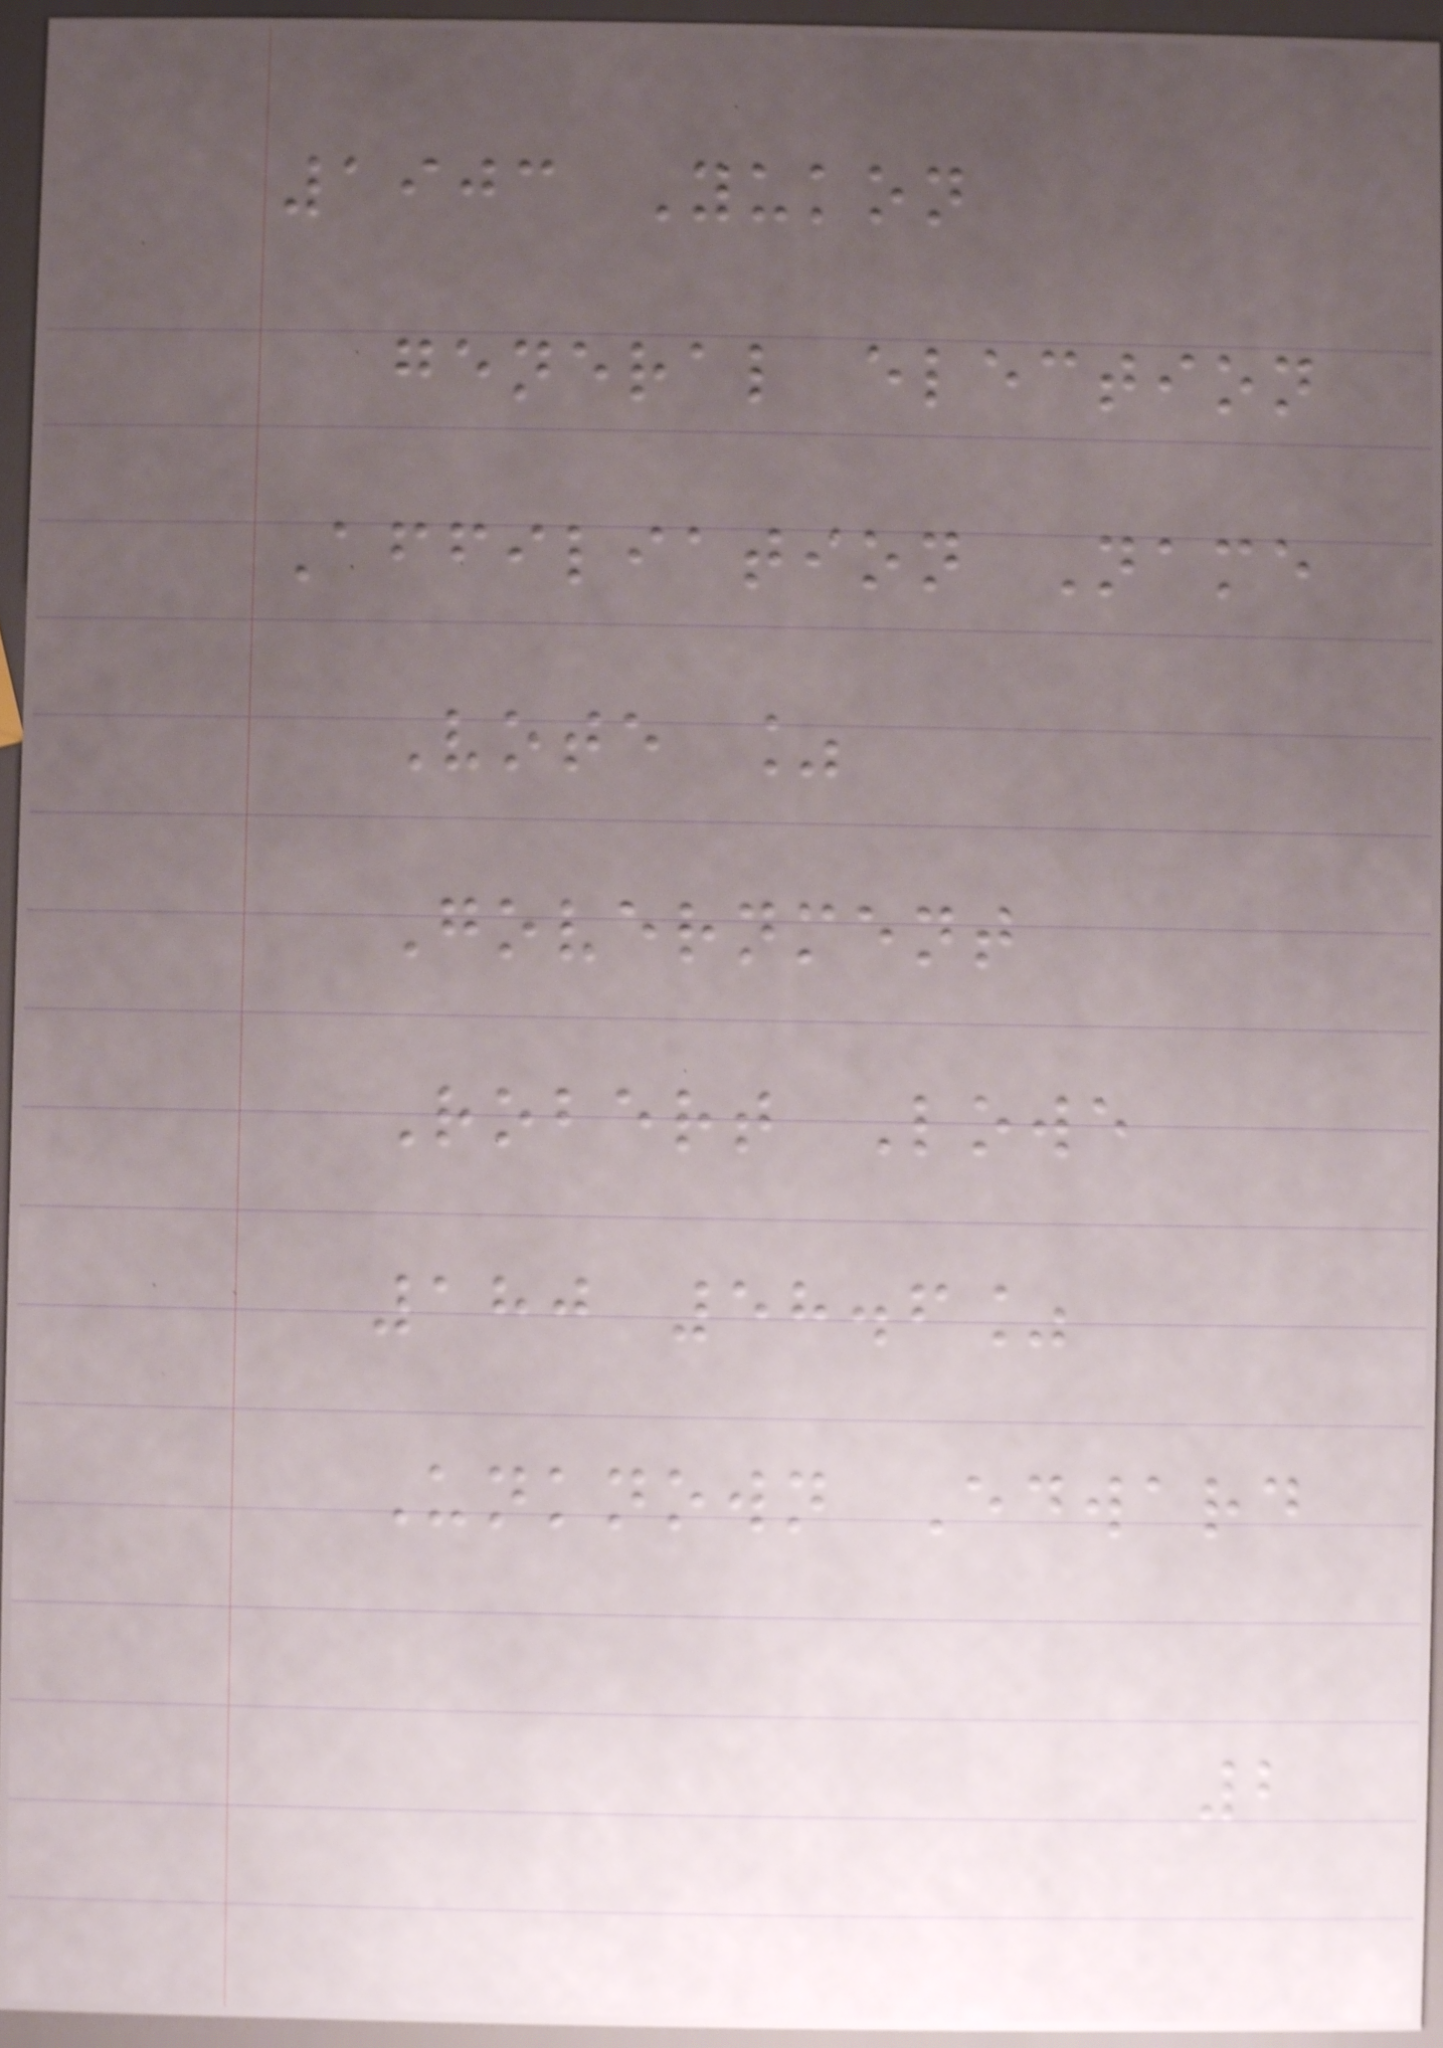1903 Yukon
general election
Affiliation Name
Vote %
Government
Robert Lowe
180 58.6%
Unknown Edward
2
